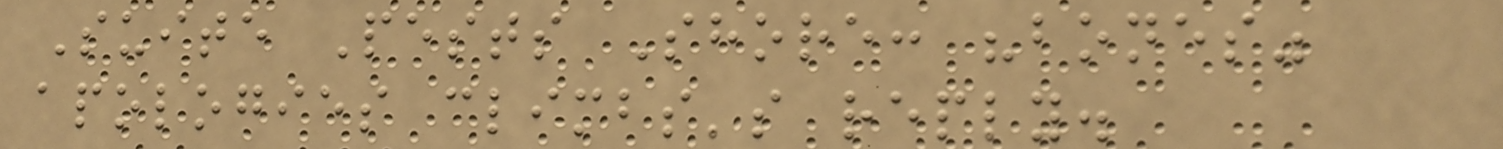Suite Pests Shore: "bones"
apologies climbs's reply.
